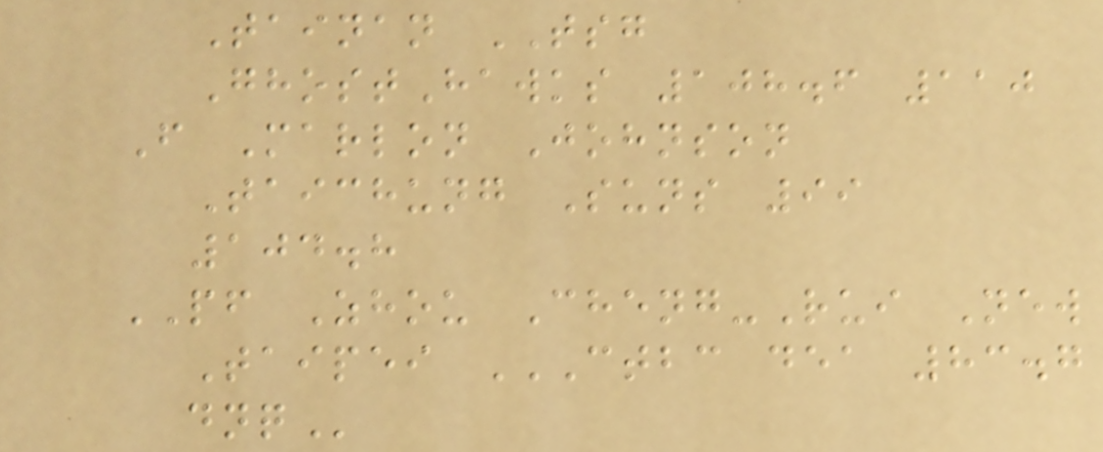Tainan TSG
GhostHawks 108.6 110
F Marlon Johnson
Taichung Suns 99
104.8
PF Zhou Cheng-Rui New
Taipei CTBC DEA 83.7
DNQ
